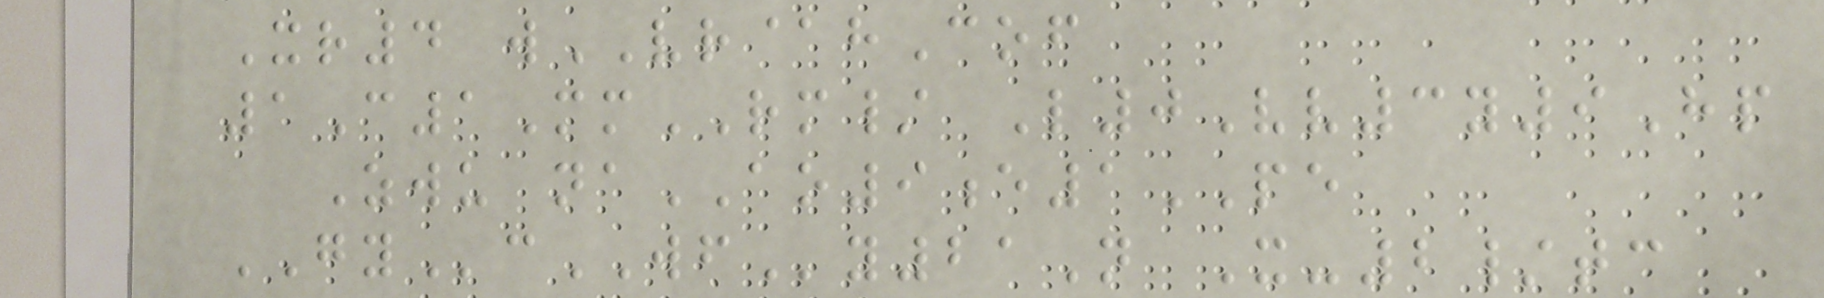Xr4 wVR@hCof
1C1MmRM/ L0Vv3y9Hp
Zwu naAO9e1PE
GYcWFy21N X-2/tc
